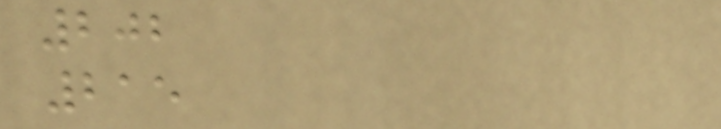202
215
